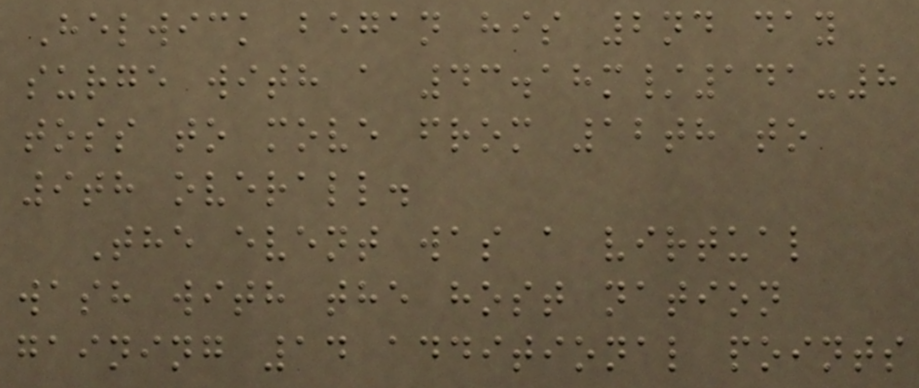Helwick began his 2nd day
surge with a 43.18m/141-8
toss to move from 12th to
9th overall.
The event was a virtual
wash with the host nation
gaining 14 additional points
